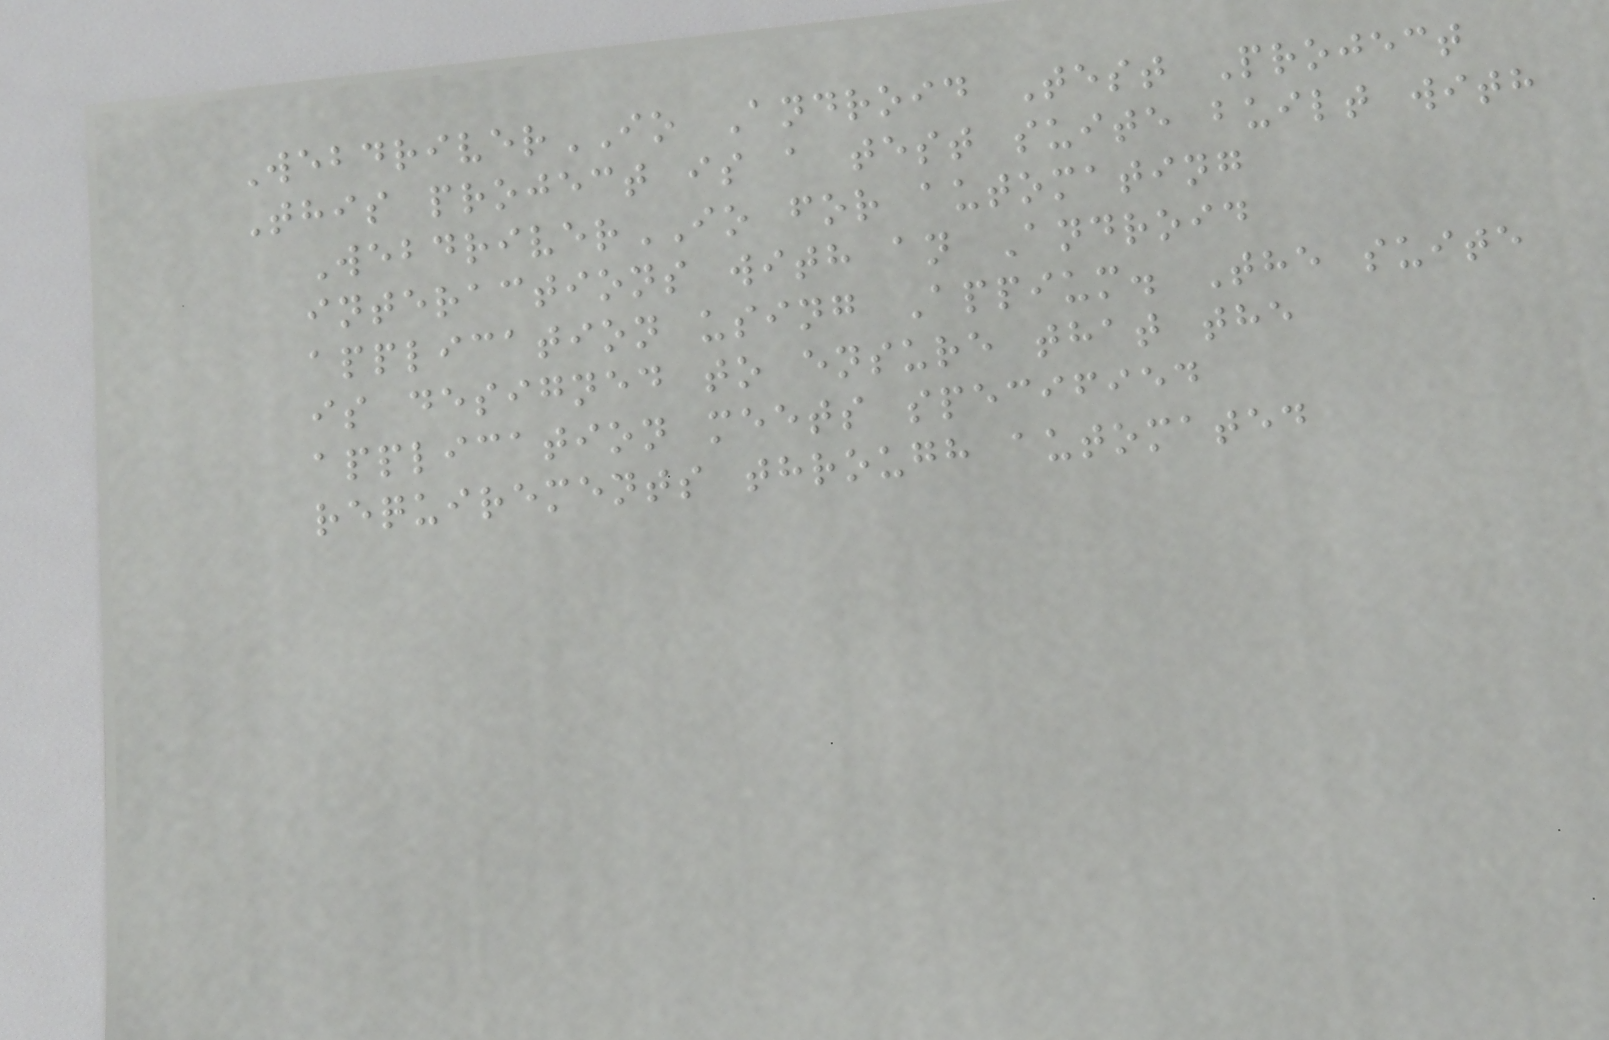WebdriverIO Android Test Project
This project is a test suite built with
WebdriverIO for automating
interactions with an Android
application using Appium. The suite
is designed to ensure that the
application meets specified
requirements through automated
